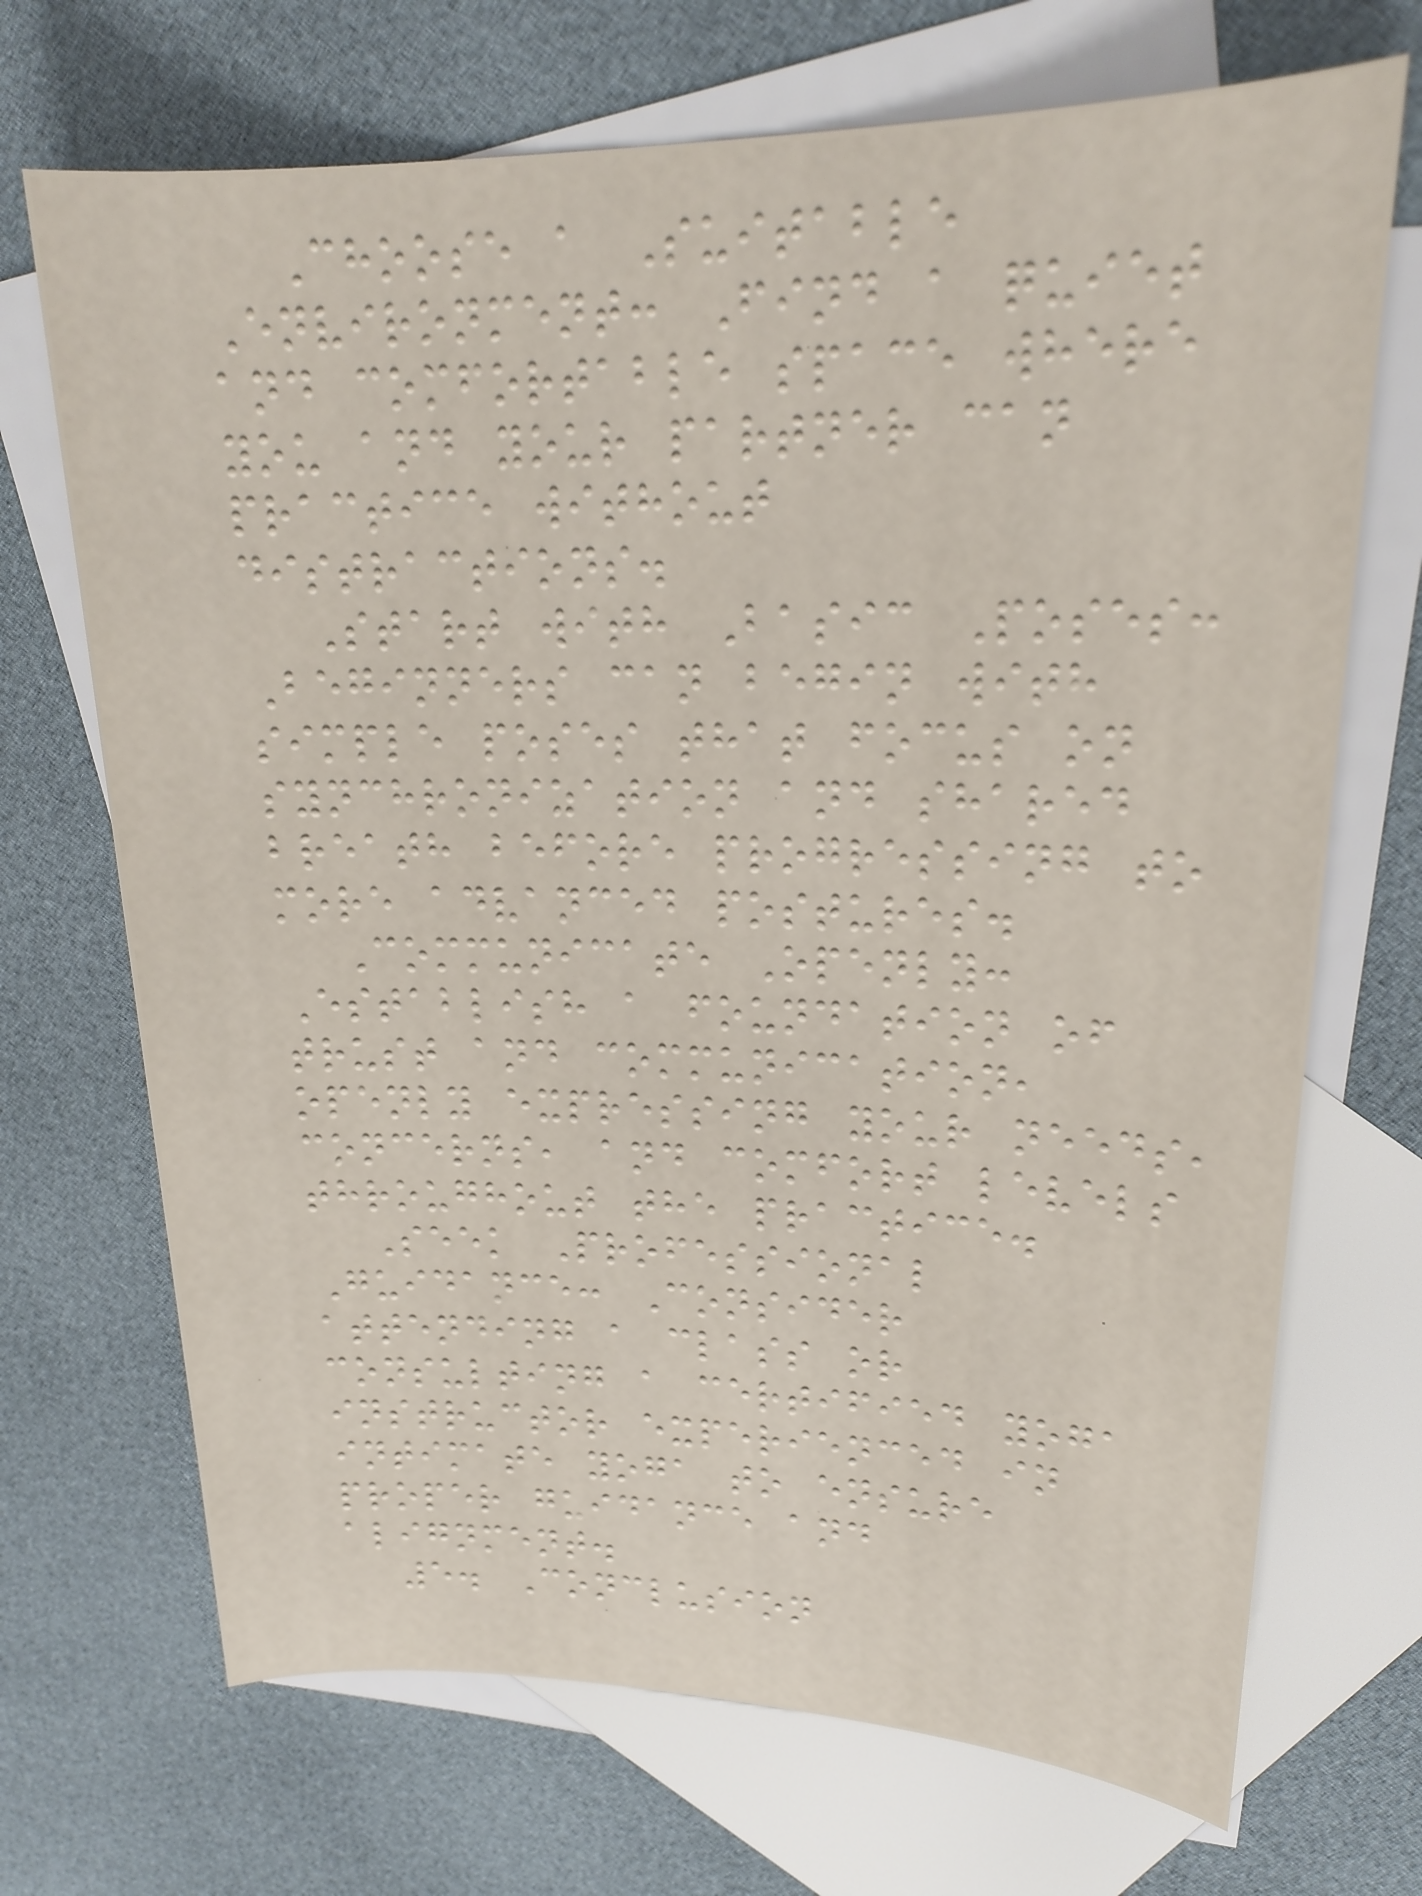Choose a Suitable
Environment: Find a quiet
and comfortable space where
you and your partner can
practice without
distractions.
Start with Basic Poses:
Beginners can begin with
simple poses that focus on
synchronization and shared
breath before progressing to
more advanced postures.
Communicate Openly:
Establish a foundation of
trust and communication,
openly expressing your needs,
concerns, and comfort levels
throughout the practice.
Seek Professional
Guidance: Consider
attending a class or
consulting a certified yoga
instructor experienced in
intimate yoga to ensure
proper guidance and
alignment.
5. Conclusion
